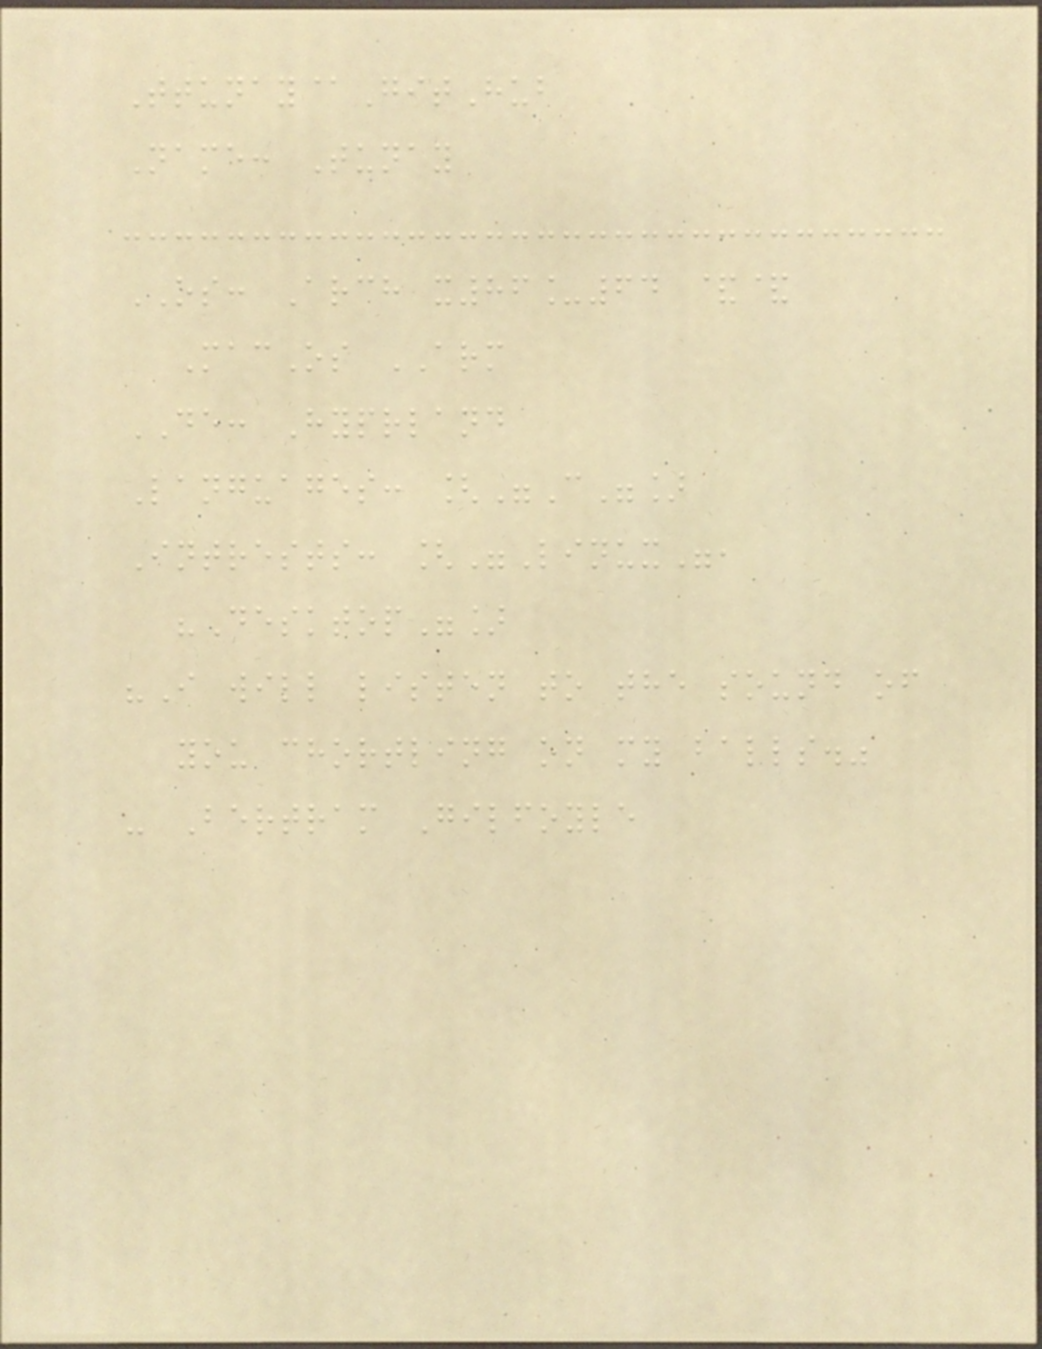Ttunay@GitHub
Name: Tunay
OS: Arch x86_64 &&
MacOs ARM
DE: Hyprland
Languages: ["C"]
Intrests: ["Linux",
"Desktop"]
"I will listen to the sound of
you chortling on my balls."
- Bertram Gilfoyle
